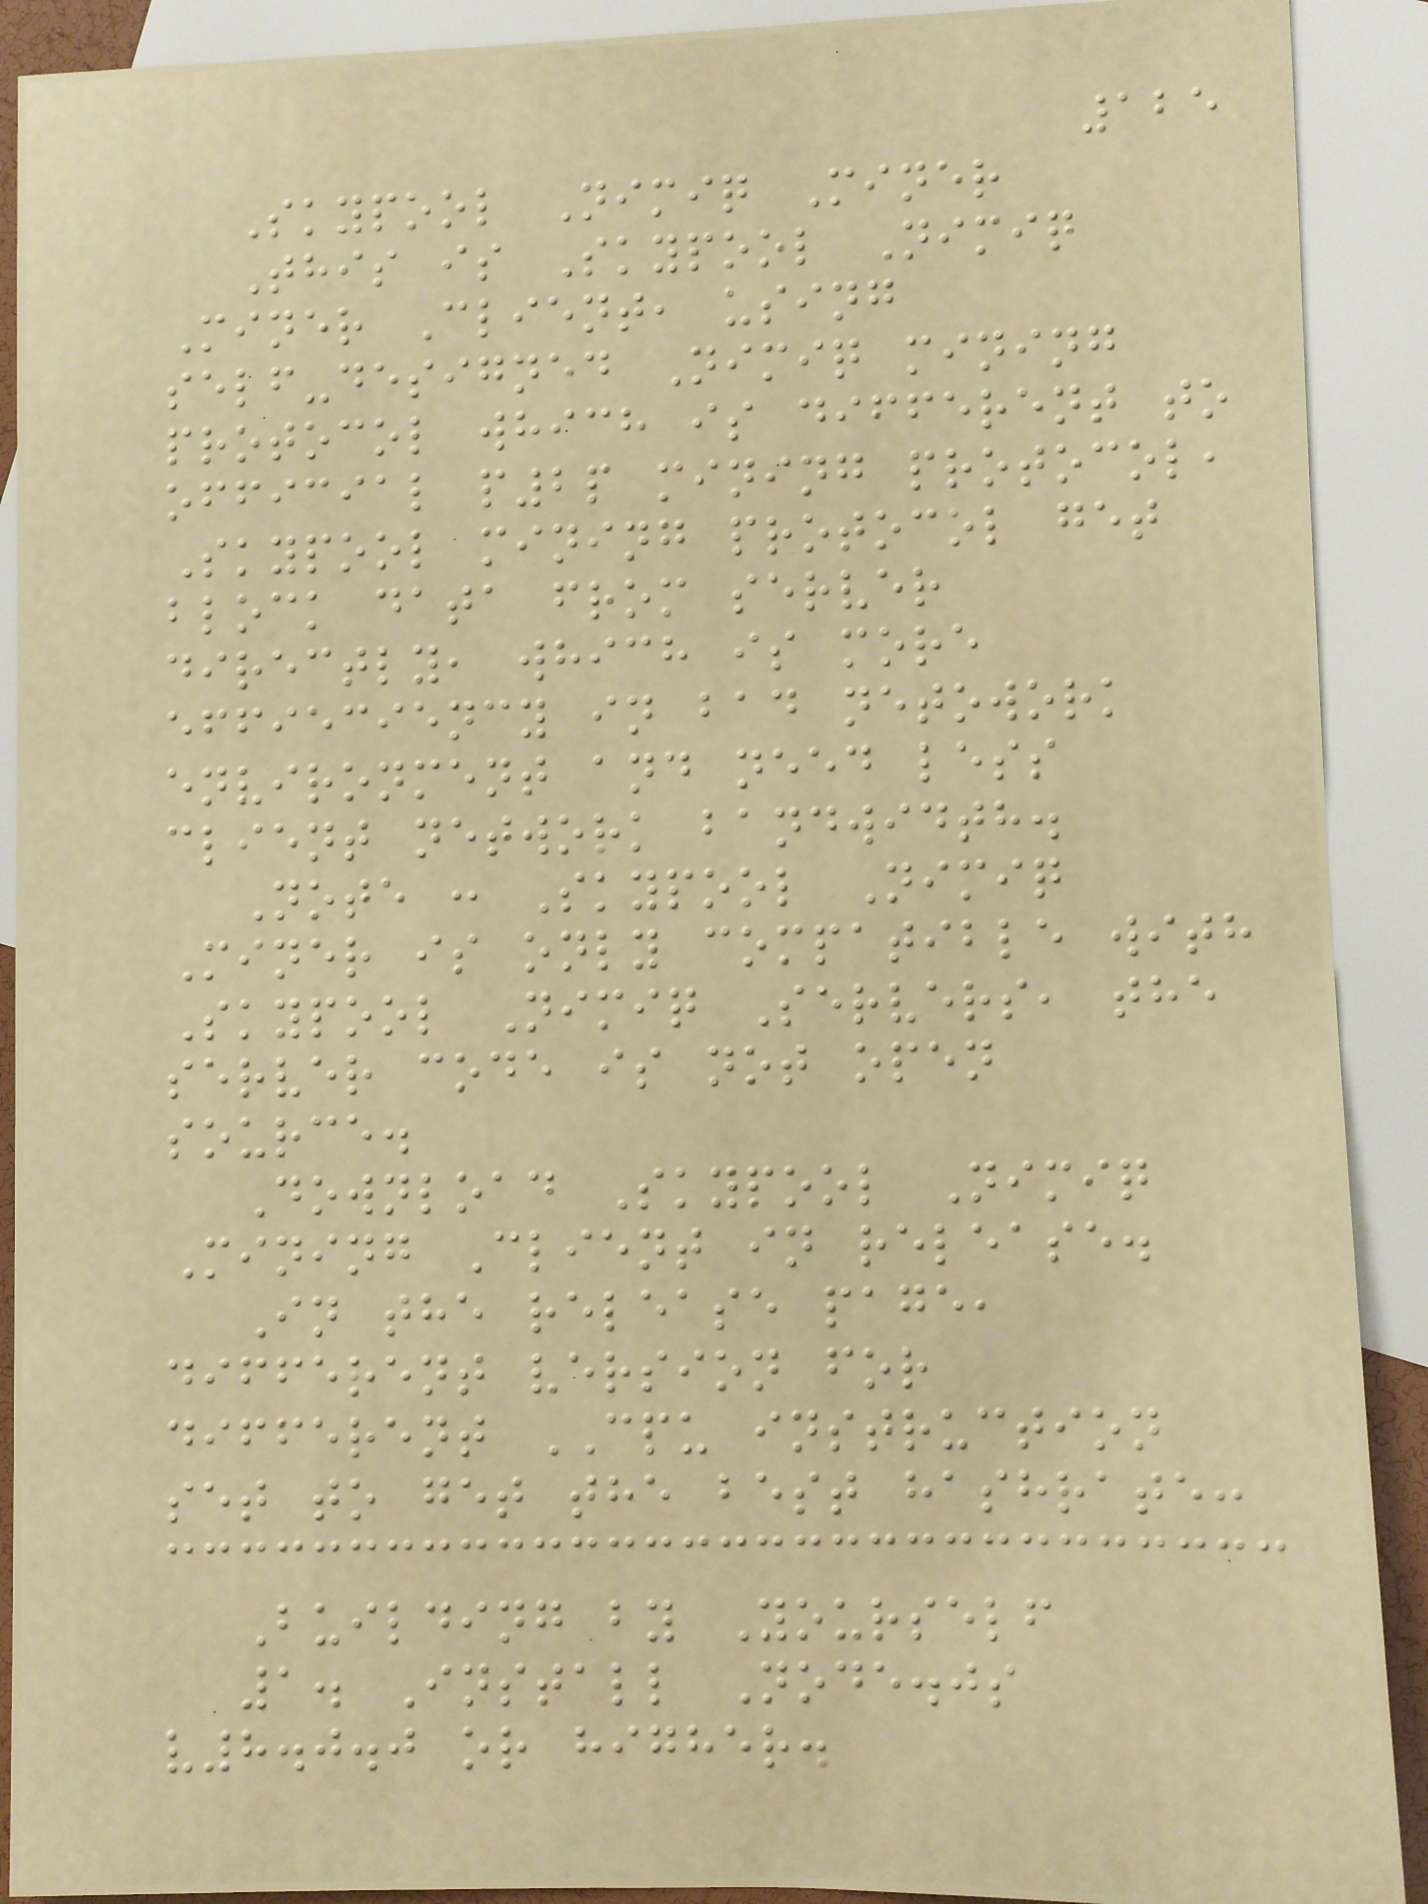125
Skypool Nimiq Miner
This is Skypool Nimiq
Miner Client, using
self-designed Nimiq mining
protocol which is different to
official p2p mining protocol,
Skypool mining protocol get
block data from server
directly, which is more
effieciency in bad netowork
environment and need less
client network bandwidth.
Note : Skypool Nimiq
Miner is only compatible with
Skypool Nimiq Servers, the
server code is not open
source.
Download Skypool Nimiq
Mining Client in release.
In the release page,
different version for
different CPU instruction
set to get the best hashrate:
Building by Yourself
1. Install Node.js
v8.0.0 or higher.
